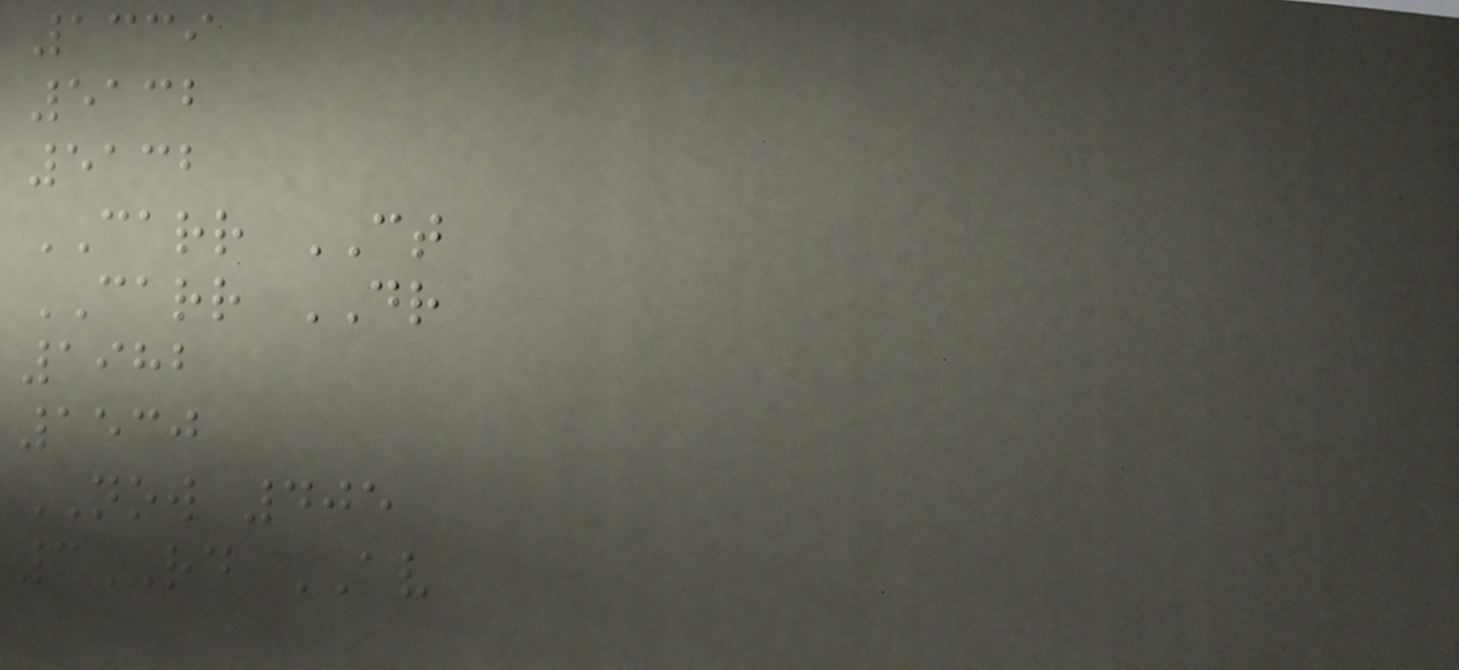1339
5132
5132
CARR CT
CARR DR
1982
1530
NOW 405
3RD AV
